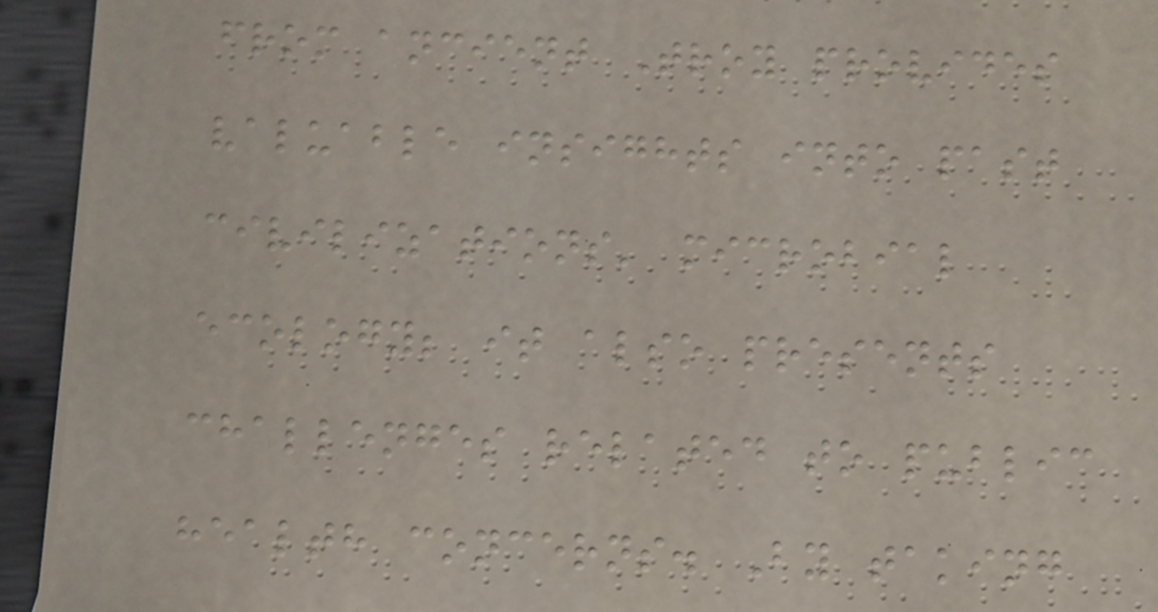from ancient Troy provides
valuable insights into past
civilizations' microbial
ecology; it also presents
challenges related to public
health concerns. By taking
